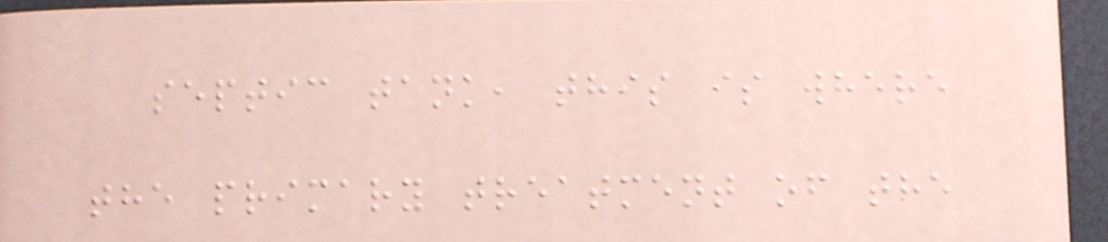septic tank, this is where
the primary treatment of the
